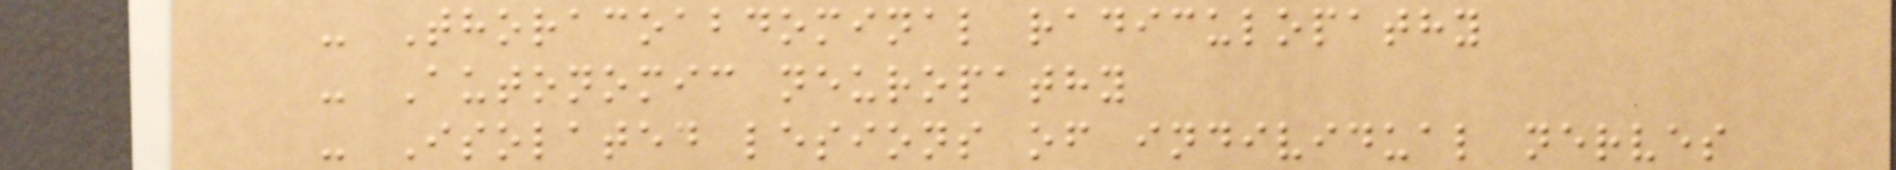- Thoracoabdominal radiculopathy
- Autonomic neuropathy
- Isolated lesions of individual nerves
